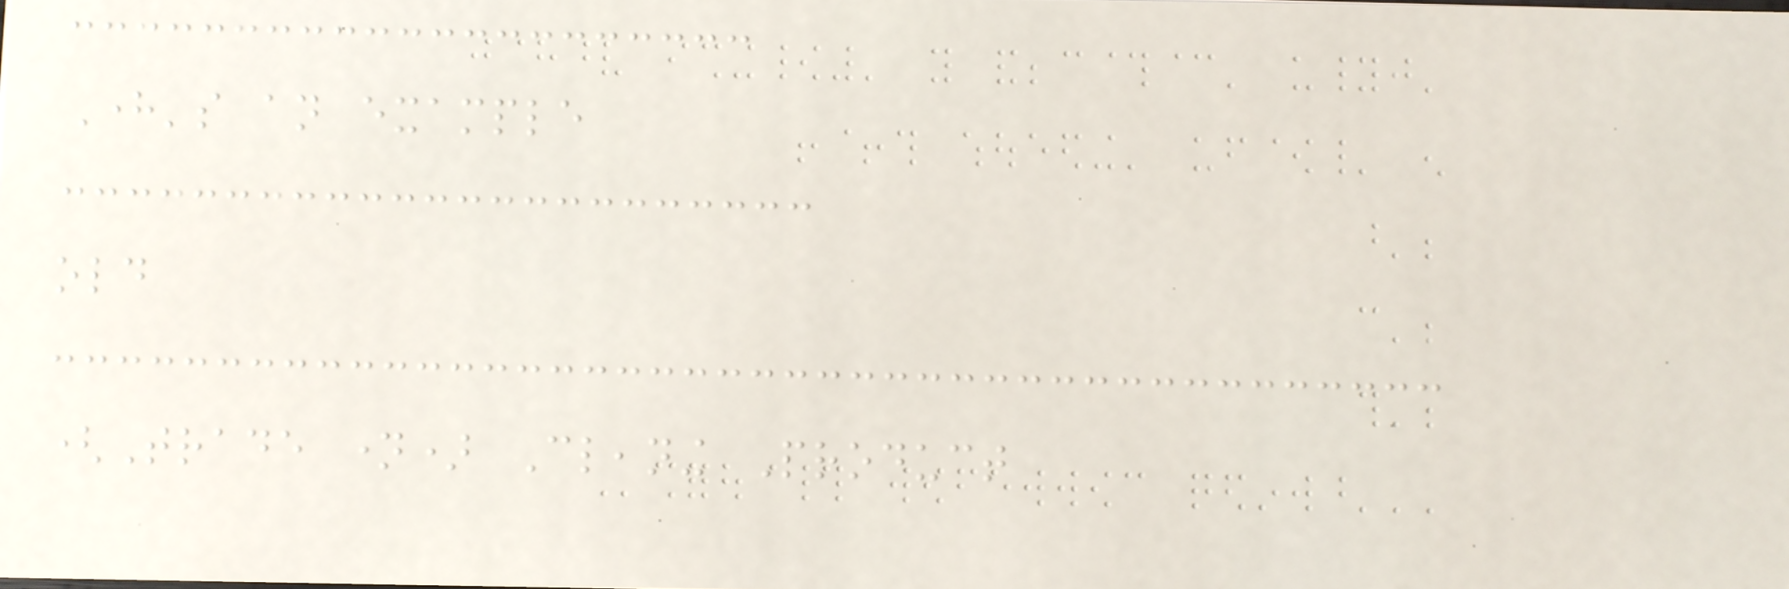Here's an example
old
(Trade name) Cleaning Product
